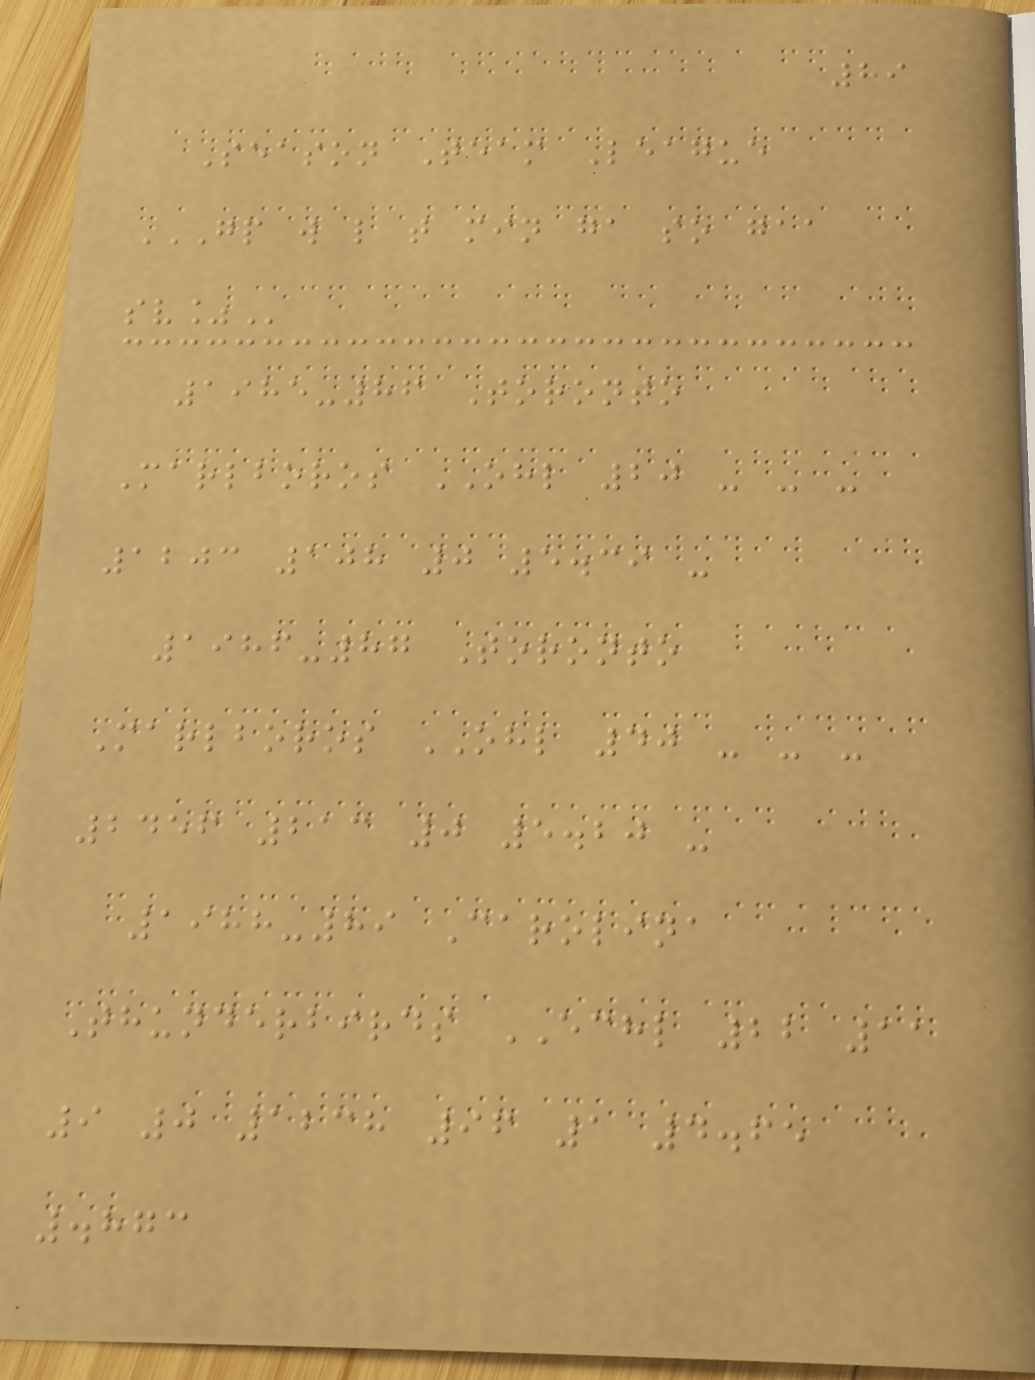89
Season Team League
GP W L T MIN GA SO GAA
SV%
1985-86 Toronto
Marlboros OHL 20 - - -
1203 108 0 5.39 -
1986-87 Toronto
Marlboros OHL 40 - - -
2456 213 0 5.20 -
1988-89 Carolina
Thunderbirds ECHL 22 11
9 0 1238 96 1 4.65
.873
